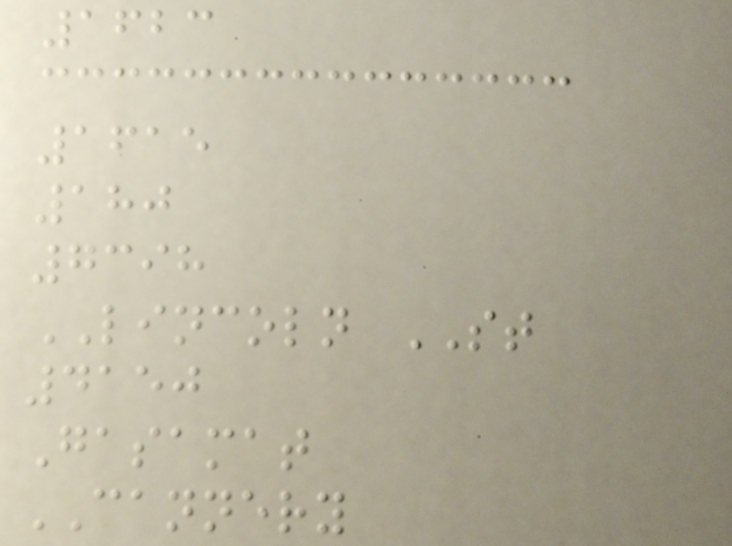1623
1615
180
7398
LINCOLN ST
4150
Gasamat
CANNERY
